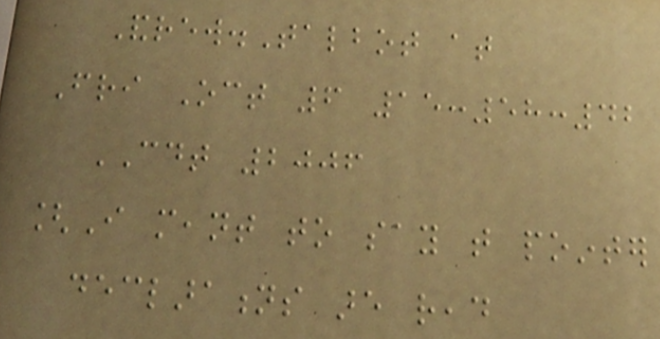Andrew.Talbot at
Fri Oct 6 15:58:42
CDT 2006
[I meant to say that pointer
declarations are read
